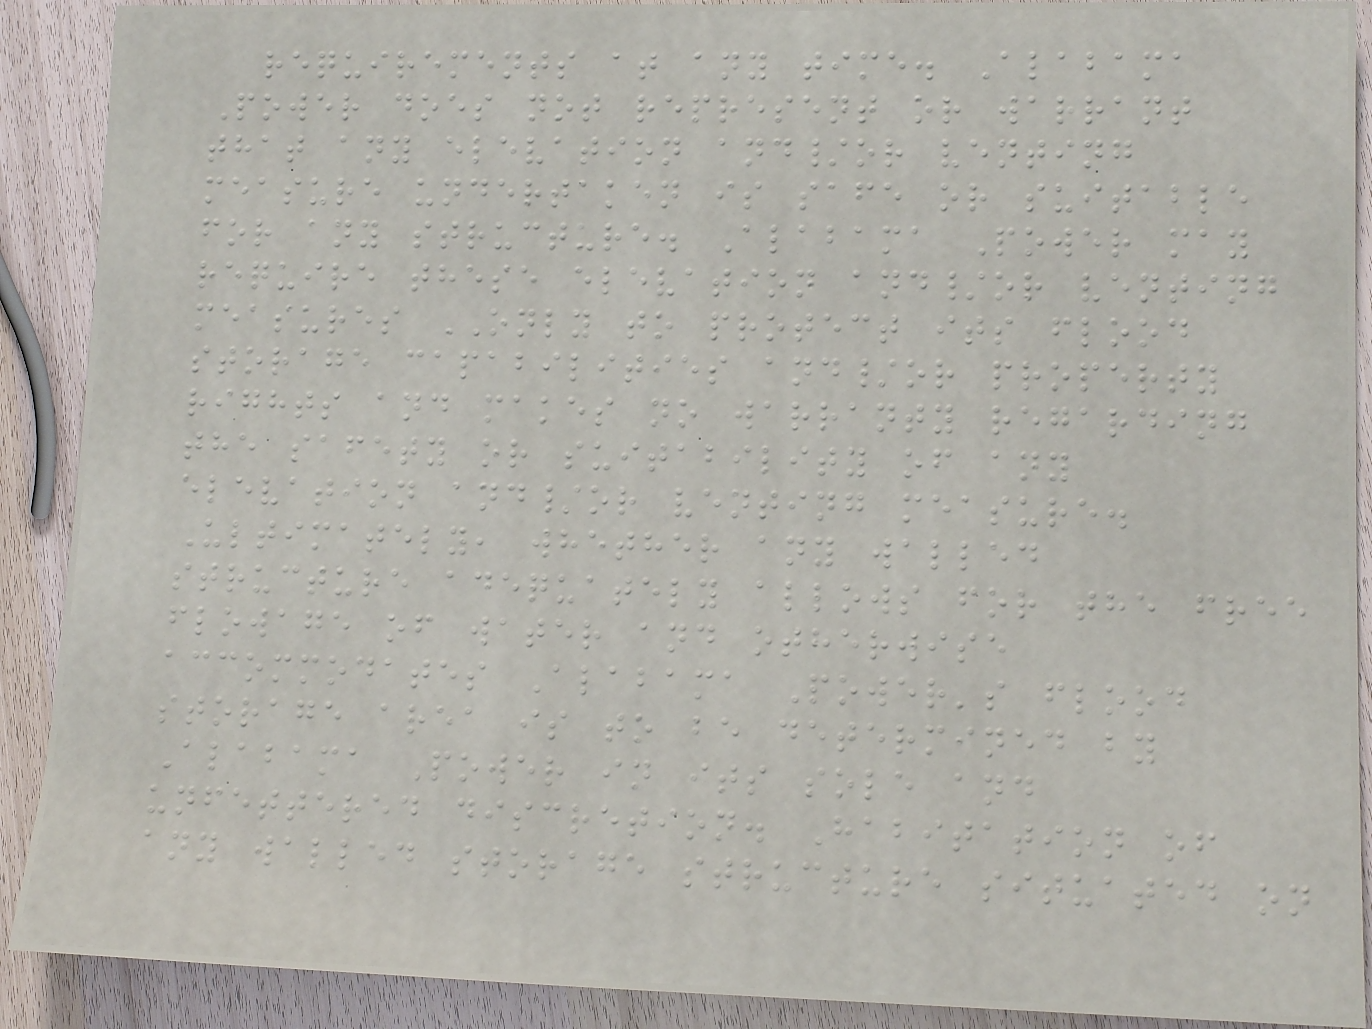requirements at any time. Alabama
Power does not represent or warrant
that any elevation and/or venting
measure undertaken is safe or suitable
for any structure. Alabama Power may
require these elevation and/or venting
measures ONLY to protect its flood
storage capabilities and/or property
rights and makes no warranty regarding
the safety or suitability of any
elevation and/or venting measure.
Ultimately, whether any walled
structure adequately allows for the free
flowage of water and otherwise
accommodates Alabama Power's flood
storage area is to be determined by
Alabama Power in its sole and
unfettered discretion. Habitation of
any walled storage structure situated on
